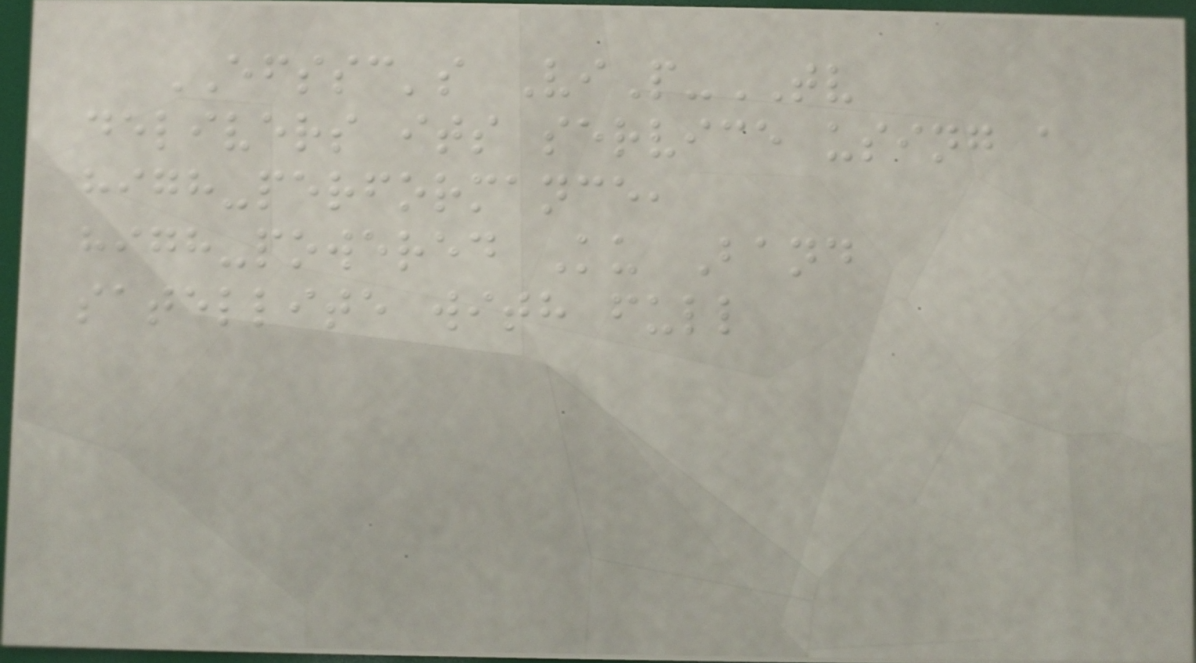EFSSC's ViP-TV
delivers its service using a
high-performance,
high-powered Ku Band
satellite with full
